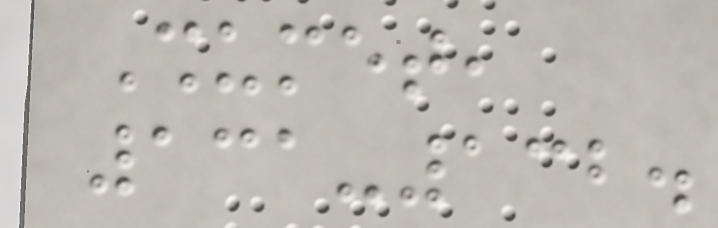Shumet,
131-132.
